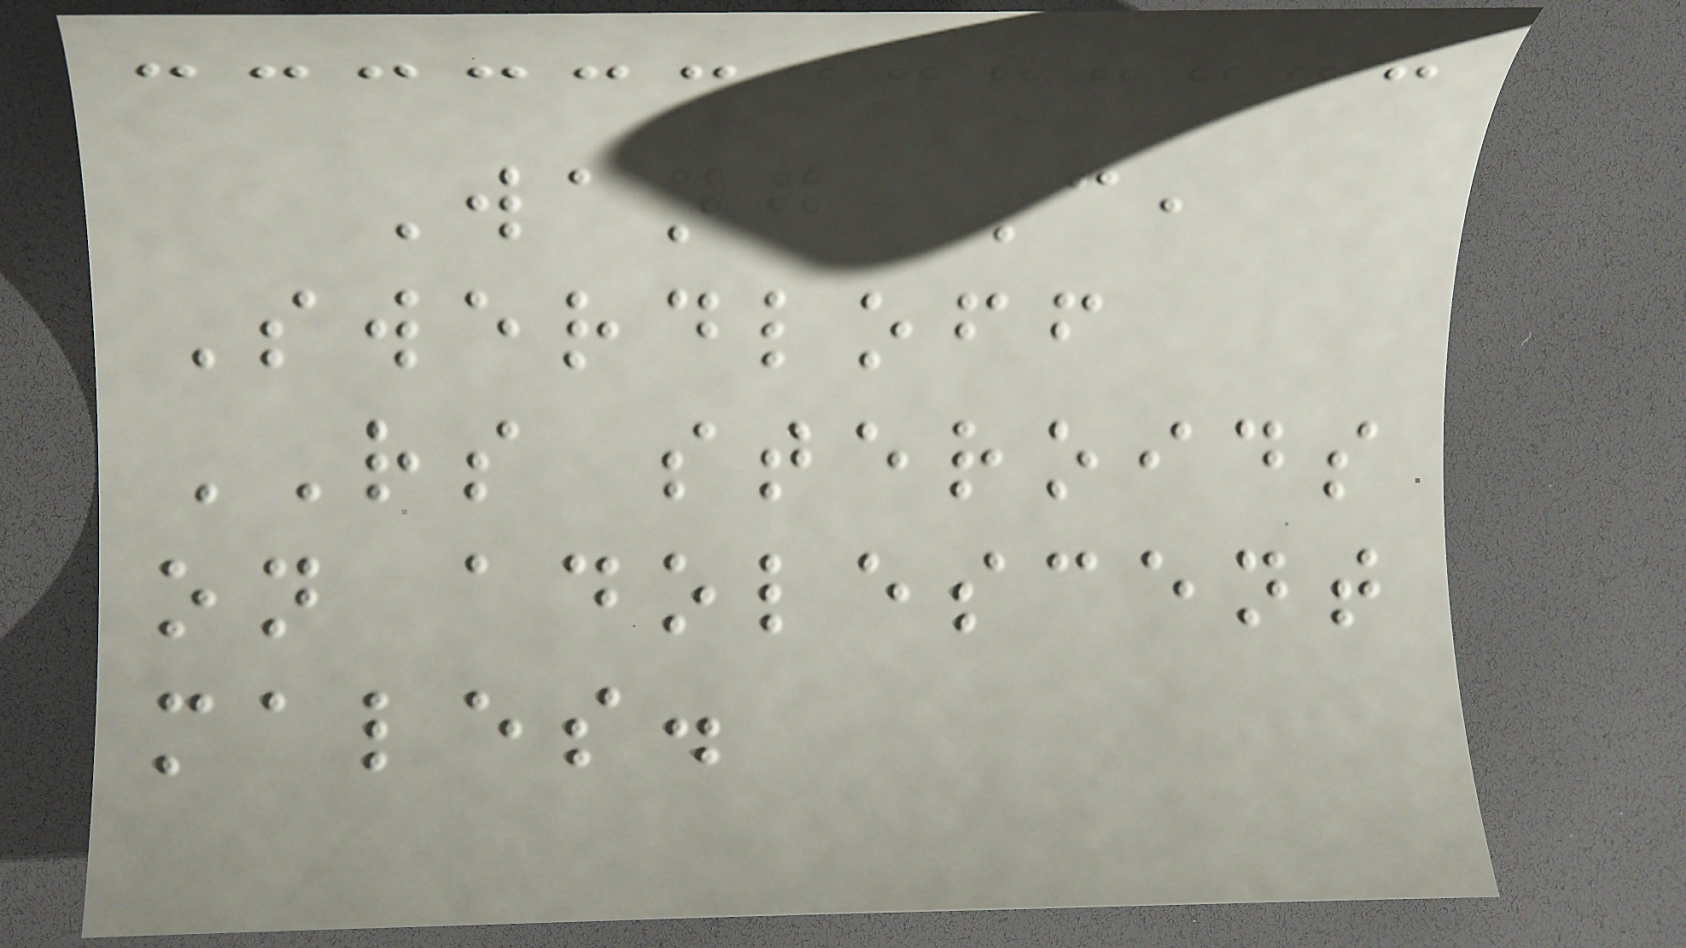Wang C,
Swerdloff
RS steroids
on adolescent
males.
